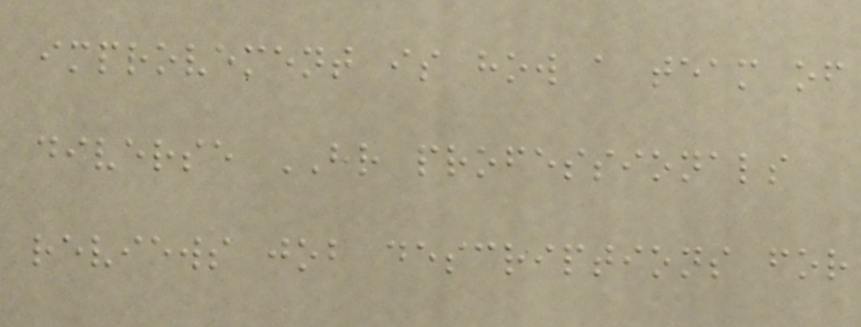improvement is how a team of
diverse HR professionals
reviews job descriptions for
